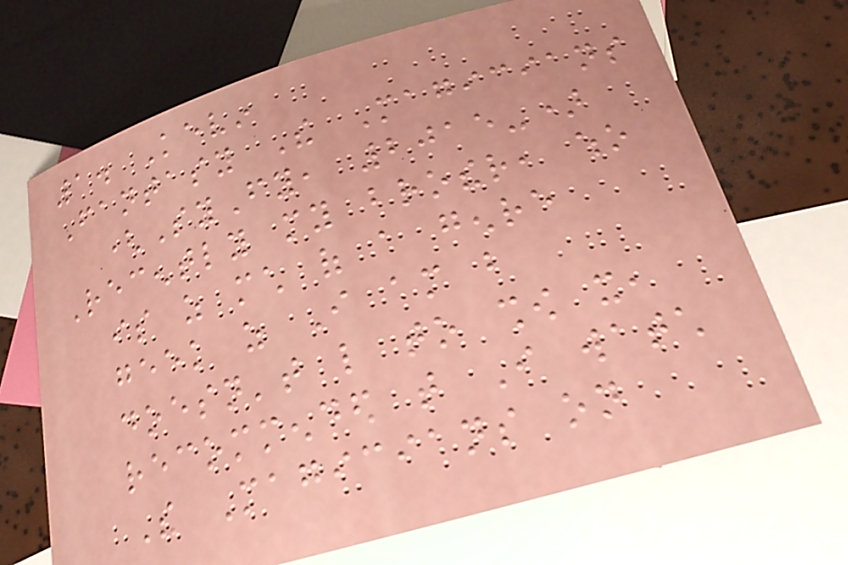1. Kevin
Fantasy The Magicians
(SyFy, 2015-)
Recently my brother, who
is as much of a genre
geek as I am but
doesn't like to show it,
recommended that I watch
The Magicians on
